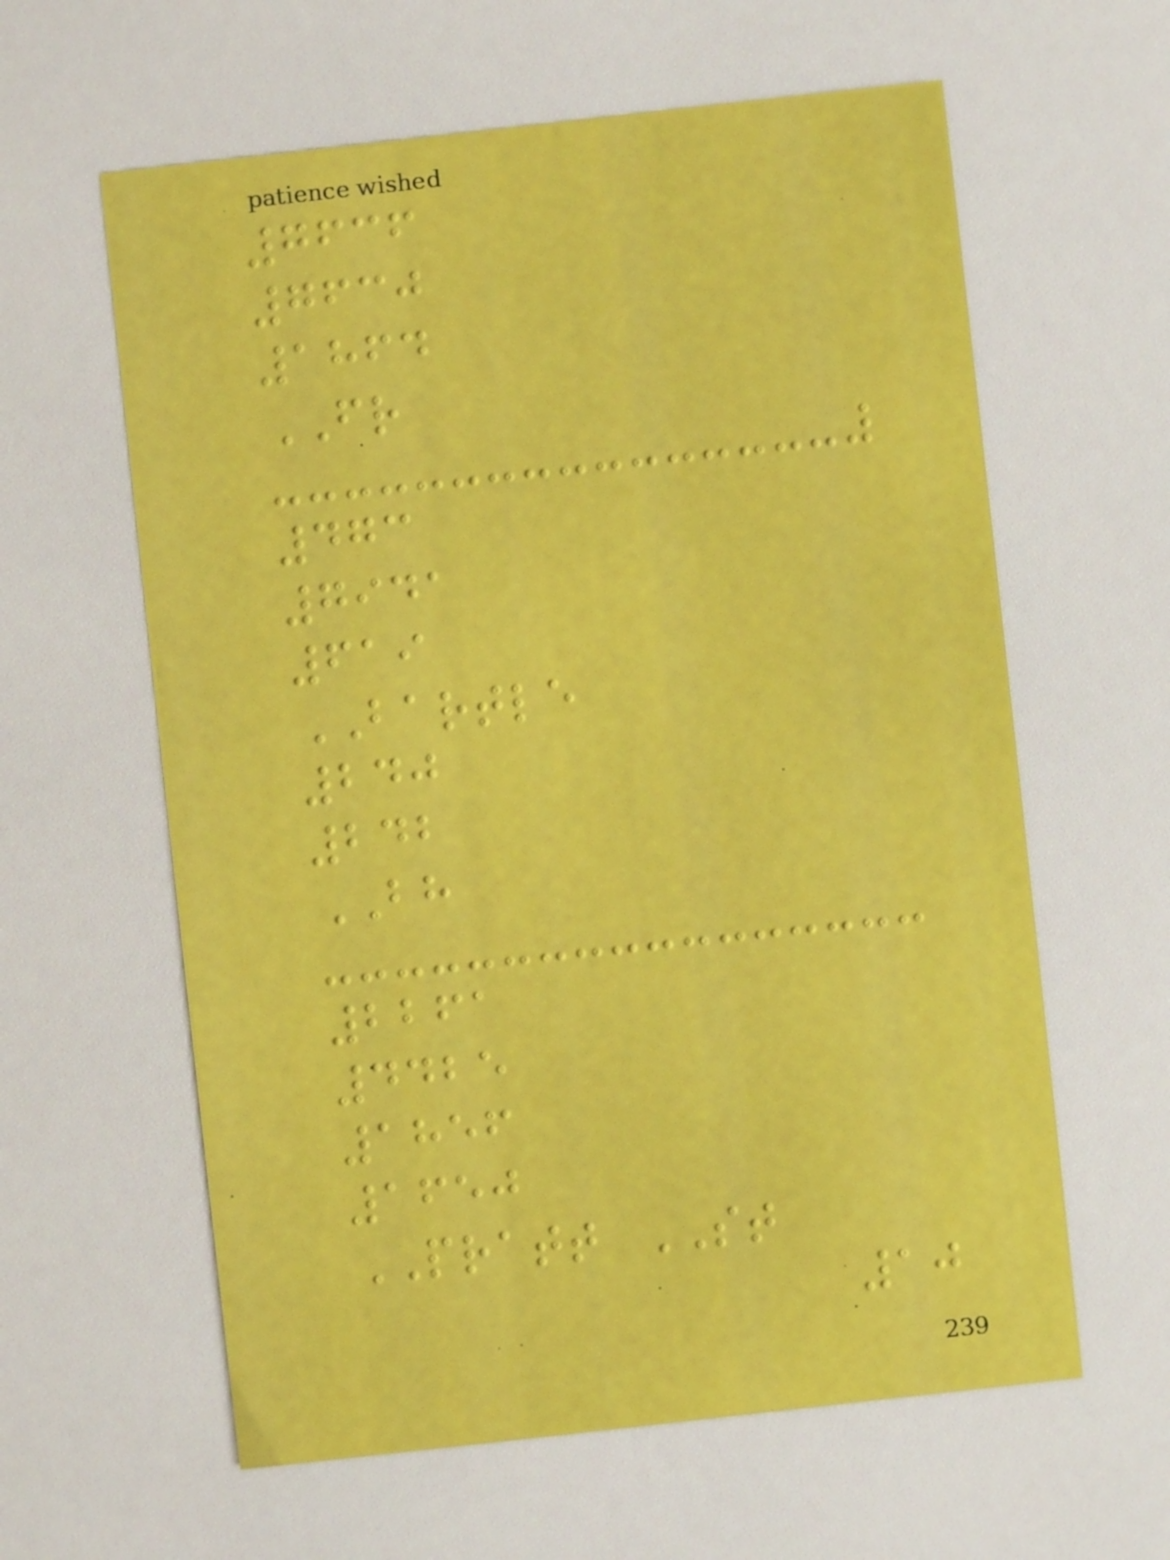7636
7630
1864
FR
473
7941
619
BARTLE
240
242
BH
2261
4425
1856
1650
PRATT ST
10
